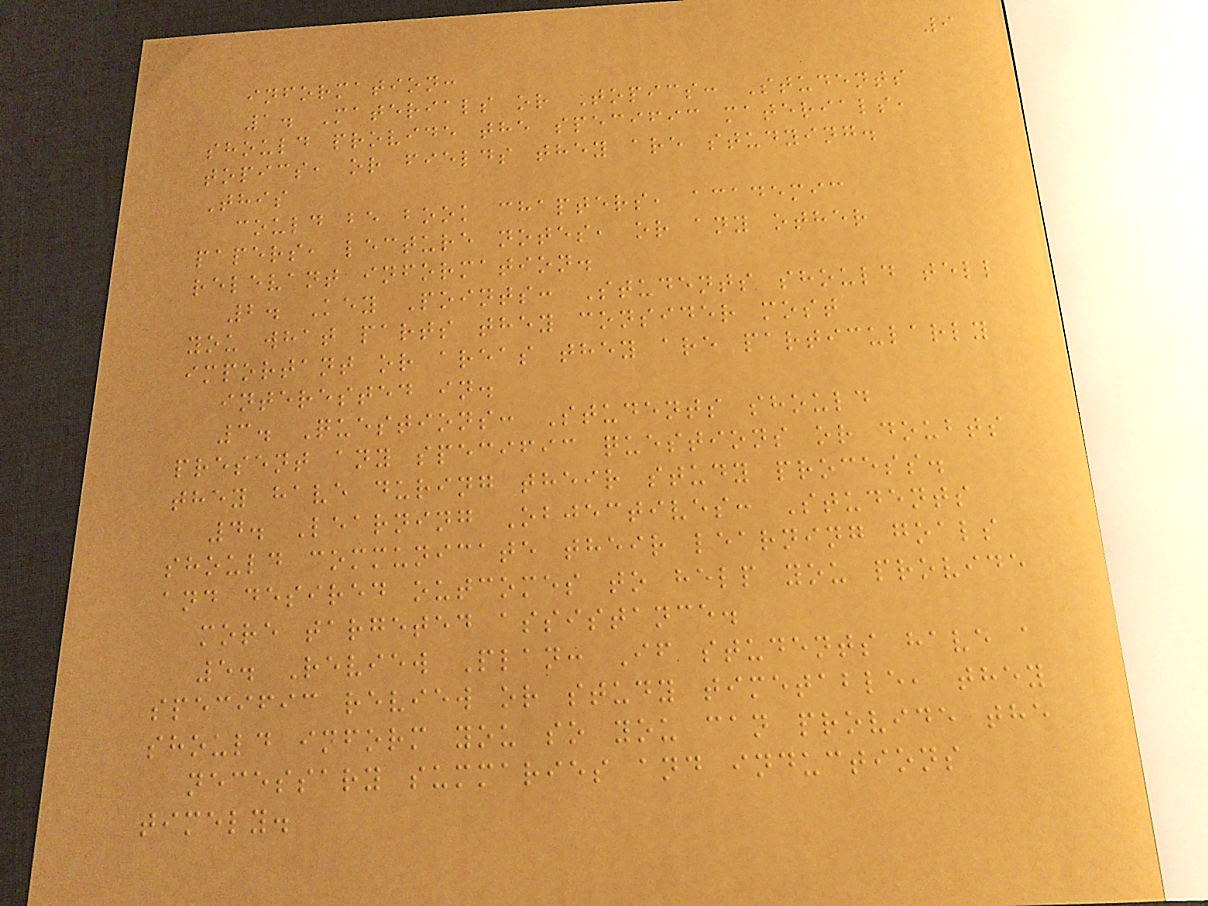9
information:
1. Materials or Topics: Students
should provide the specific materials,
topics, or fields they are studying.
This
could be book chapters, academic
papers, lecture notes, or any other
relevant information.
2. Key Points: Students should tell
you what parts they consider most
important or areas they are particularly
interested in.
3. Questions: Students should
present any specific questions or doubts
they have during their study process.
4. Learning Objectives: Students
should communicate their learning goals
and desired outcomes to help you provide
more targeted assistance.
5. Review Plan: If students have a
specific review or study timetable, they
should inform you so you can provide the
necessary summaries and inductions
timely.
